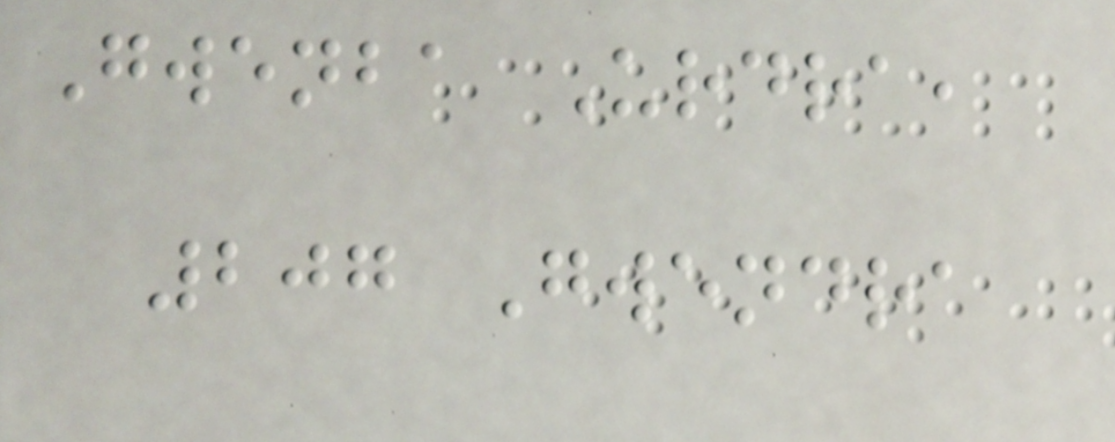Gwenba Urdra,
207 Gwendra
